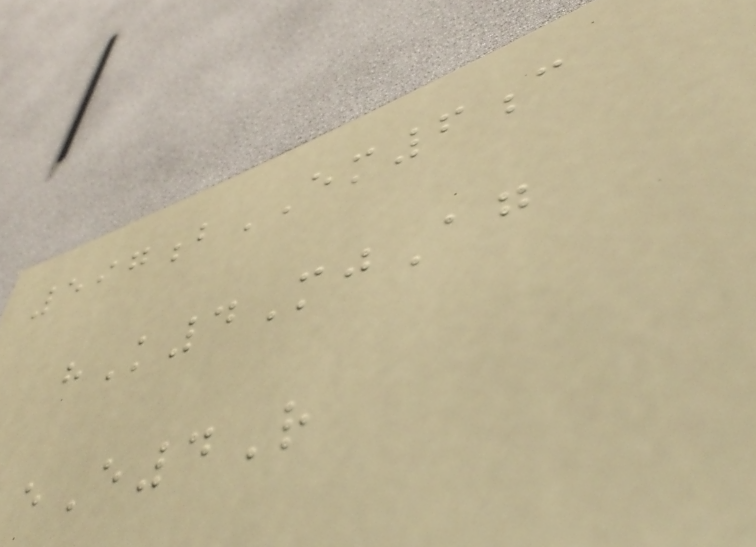597bEM6c
hK4MjAg
eE4R
